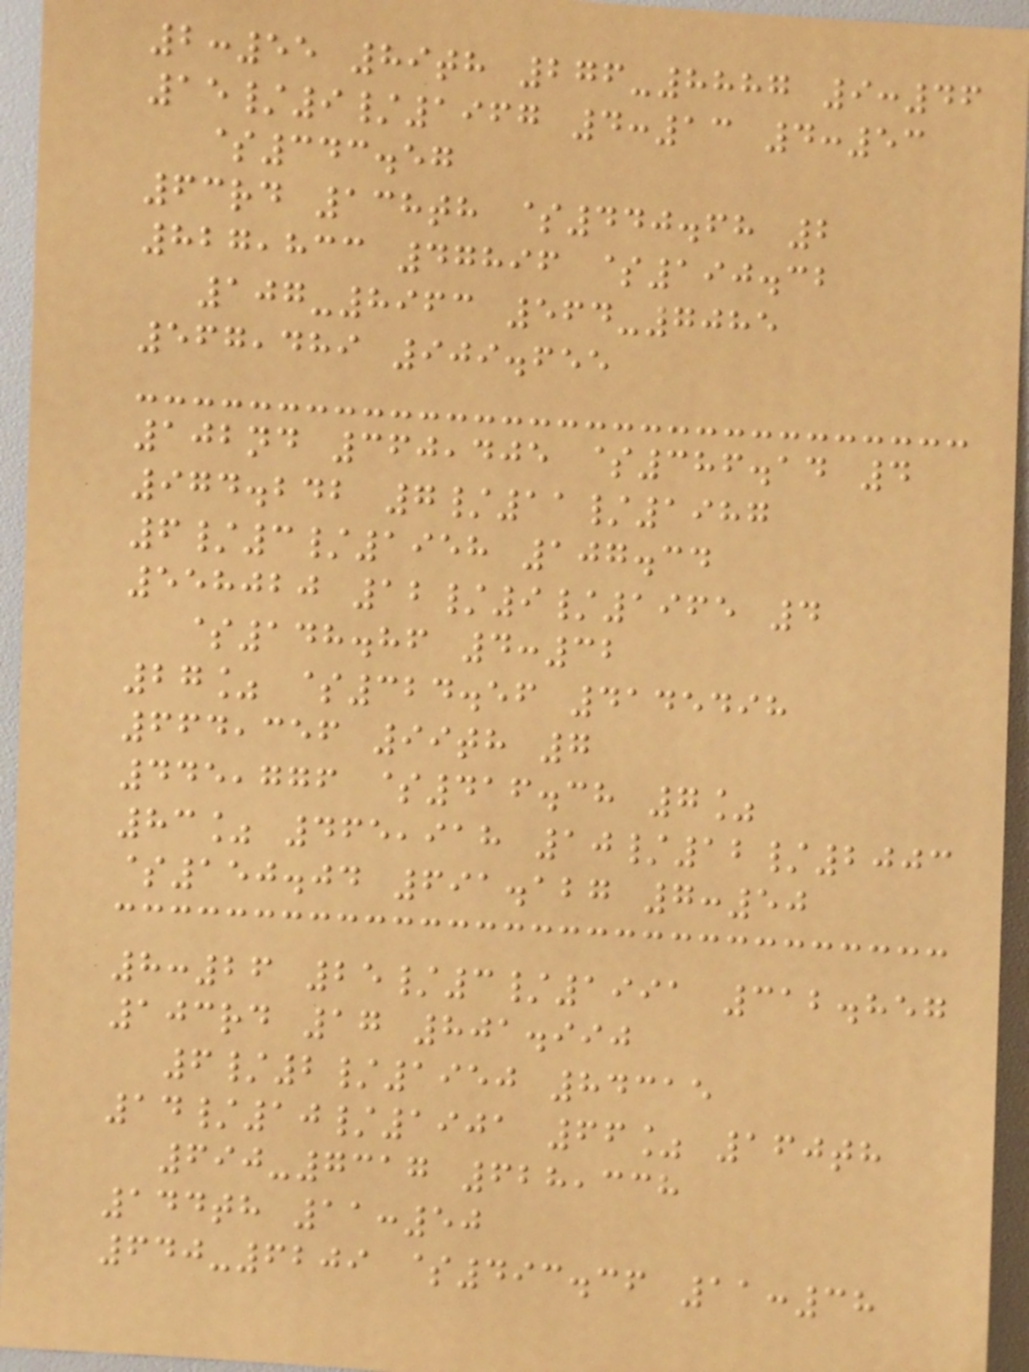2:55 89th 276-8887 9:46
15/9/1967 4:13 4:53
$343.57
63rd 138th $440.68 2
827,833 47896 $190.32
107-8963 564-7085
567,489 909.655
102nd 360,405 $386.14 4
974.242 7/11/1987
6/3/1958 107.34
558020 12/9/1965 4
$148.86 4:32
27% $324.56 4145498
664,356 99th 7
445,776 $416.38 7%
83% 465,918 10/12/2003
$150.04 691.127 7:50
8:26 25/3/1991 312.857
103rd 17 801.990
6/2/1950 84315
14/10/1901 66% 160th
690-7317 628,338
144th 11:50
640-6209 $493.36 11:38
